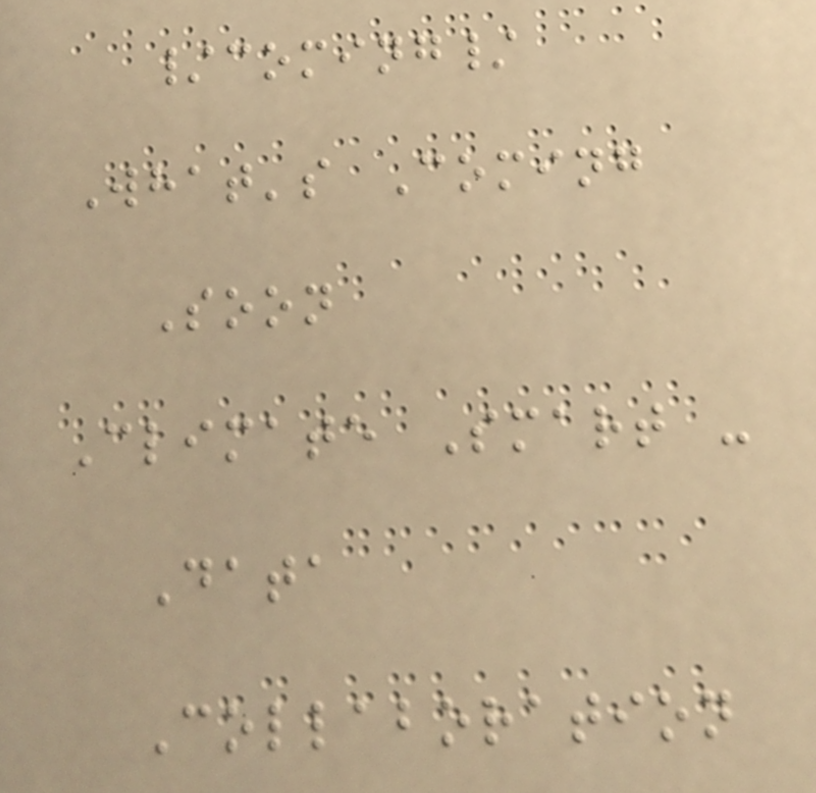/coming/
What's Coming
Soon
Climate Smart -
Data
Collaboration
